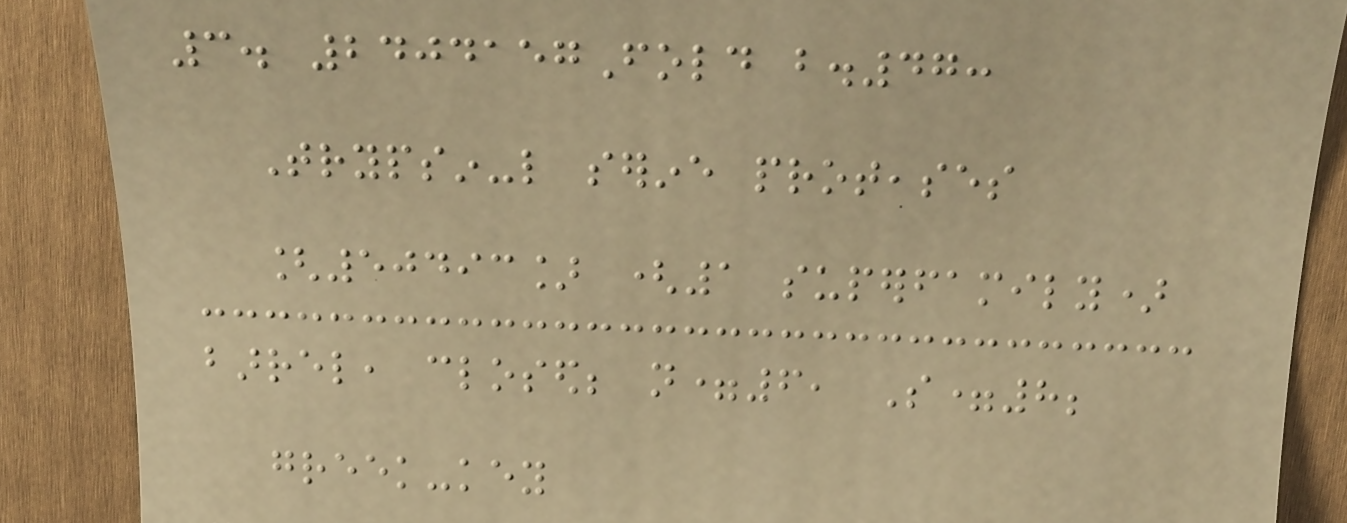3. 2404157Fold b.47:
Trypsin-like serine proteases
[50493] (1 superfamily)
barrel, closed; n=6, S=8;
greek-key
